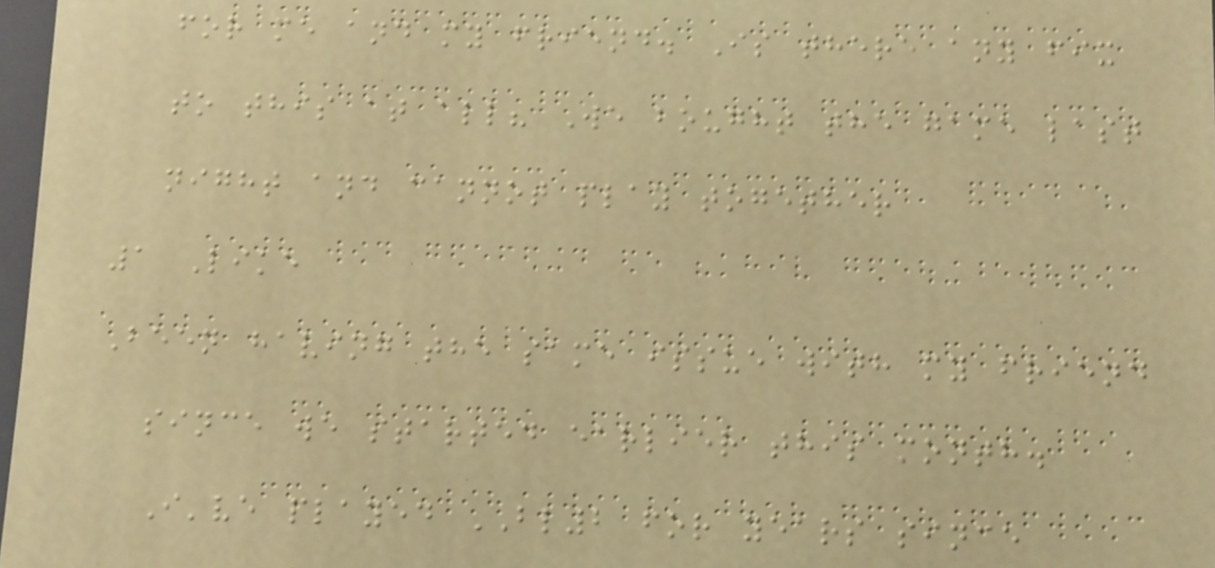for me and my friend. Is there any fix
to this at all? We bought the game last
night and cannot play together
1 Like
Been having the same issue with my friend
since we started earlier this month.
I've played BL2 for years since
